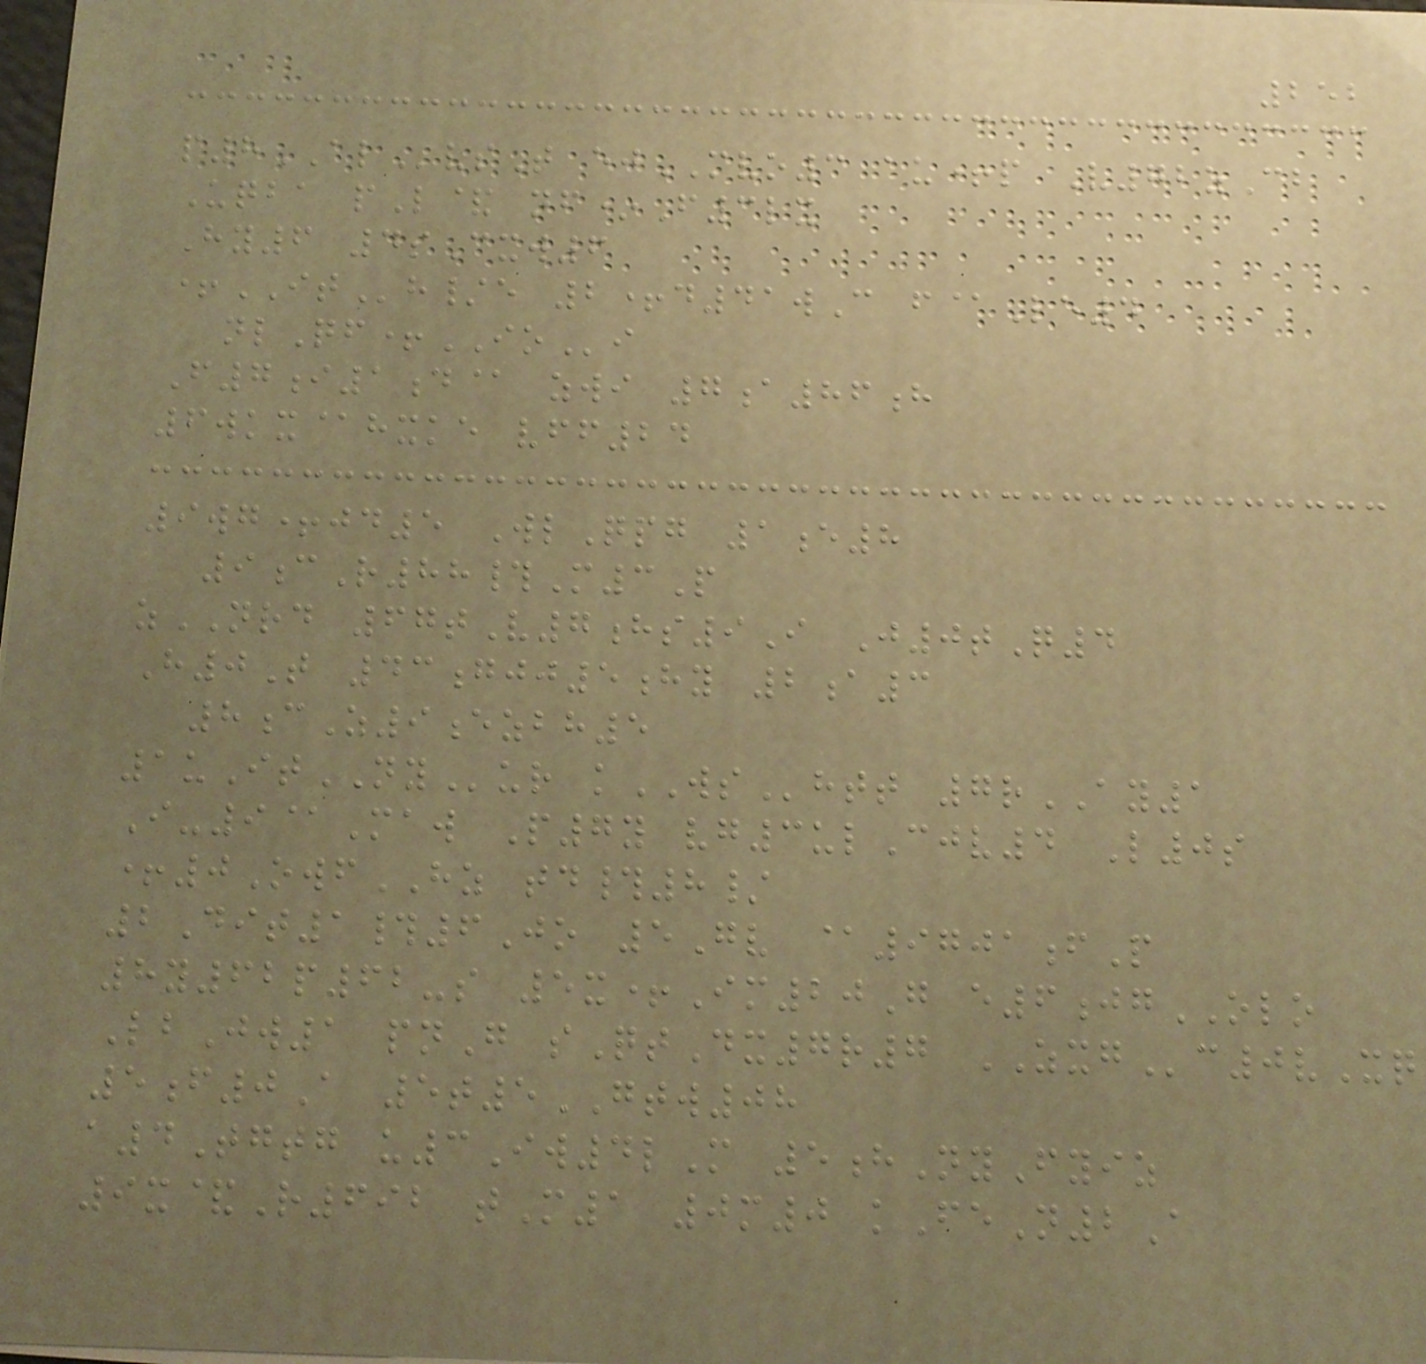252
p8ALvsT ejMVO3 au+p V72zCb
Uqba pL& nf*F3lx
Hy6 4sCxw6
+ITh/e 2+d41wC f@Le4
nlQf+IOi
F7i1d@ zwi 7a86h
6wkx@hxke vff24
9wg+jd5 WlQpg 1e8
9cR88#M3P
zNRD 67tV7hs9I J0tQ4
H0T 43gjj5hy 2a3
8cZ9ezbh5
1uItNYur kWShtt 7rAY1
I-9@Maw P7y vg3ulCjv4 L0s
+0OwfHZ td#8/
2Dit1#6Jo 5Gv @9701fP
8y62p62-s 5x+Im20G e6jgOLO
LbJw1 pnG sQtDx7r7 ZXGc0vXq
5f0A 5t5GTW08
a4Tgtg u3Iw4lM 5hNyFyiz
9x&R692 tM1 0m0 kFeN2A
